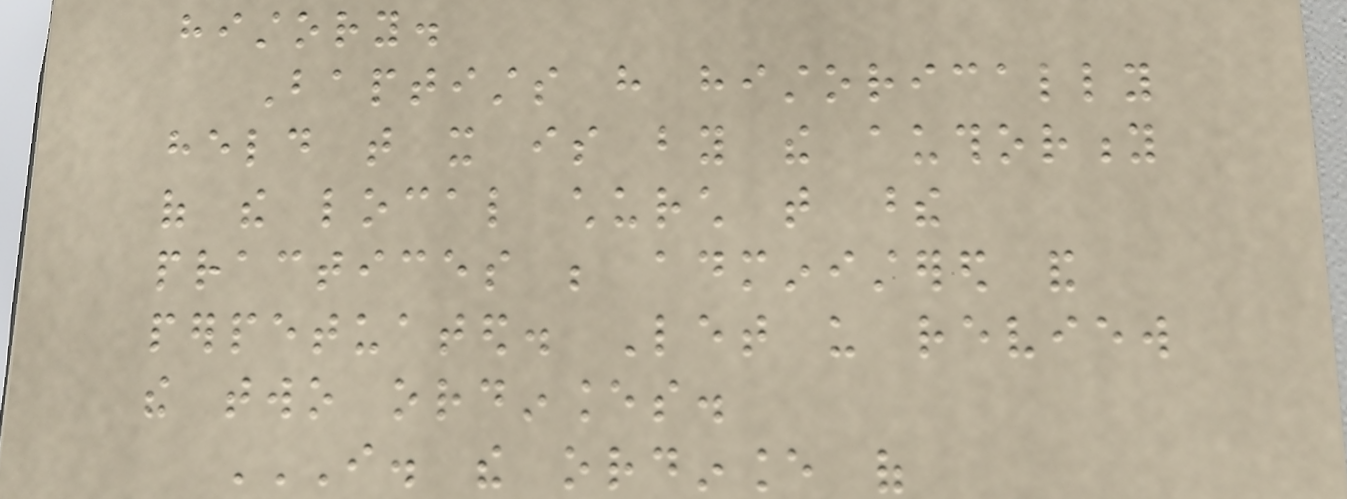history.
Baptists have historically
held that it is by the authority
of the local church that these
practices be administered and
perpetuated. Let us review
the two ordinances.
I. THE ORDINANCE OF
